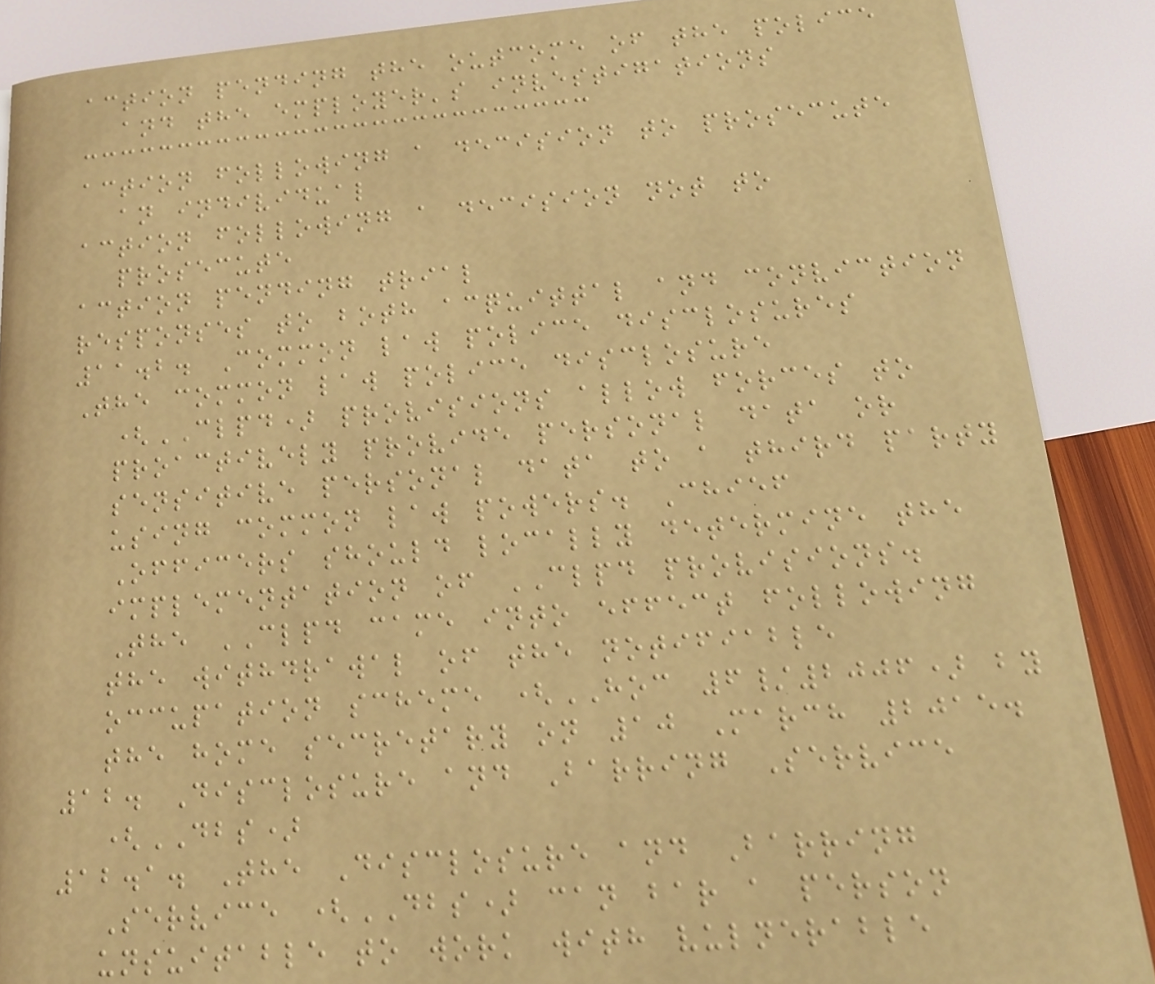action pending the outcome of the police
and the employer's investigations
action following a decision to prosecute
an individual
action following a decision not to
prosecute
action pending trial
responses to both acquittal and conviction
11.2. Common law police disclosures
The common law police disclosure
(CLPD) provisions allow forces to
proactively provide personal data or
sensitive personal data to a third party
using common law powers. Chief
Officers should locally determine the
implementation of CLPD provisions.
The CLPD came into effect following
the withdrawal of the notifiable
occupation scheme (HOC 6/2006) by
the home secretary on 10 March 2015.
12. Disclosure and Barring Service
(DBS)
12.1. The Disclosure and Barring
Service (DBS) can bar a person
unsuitable to work with vulnerable
